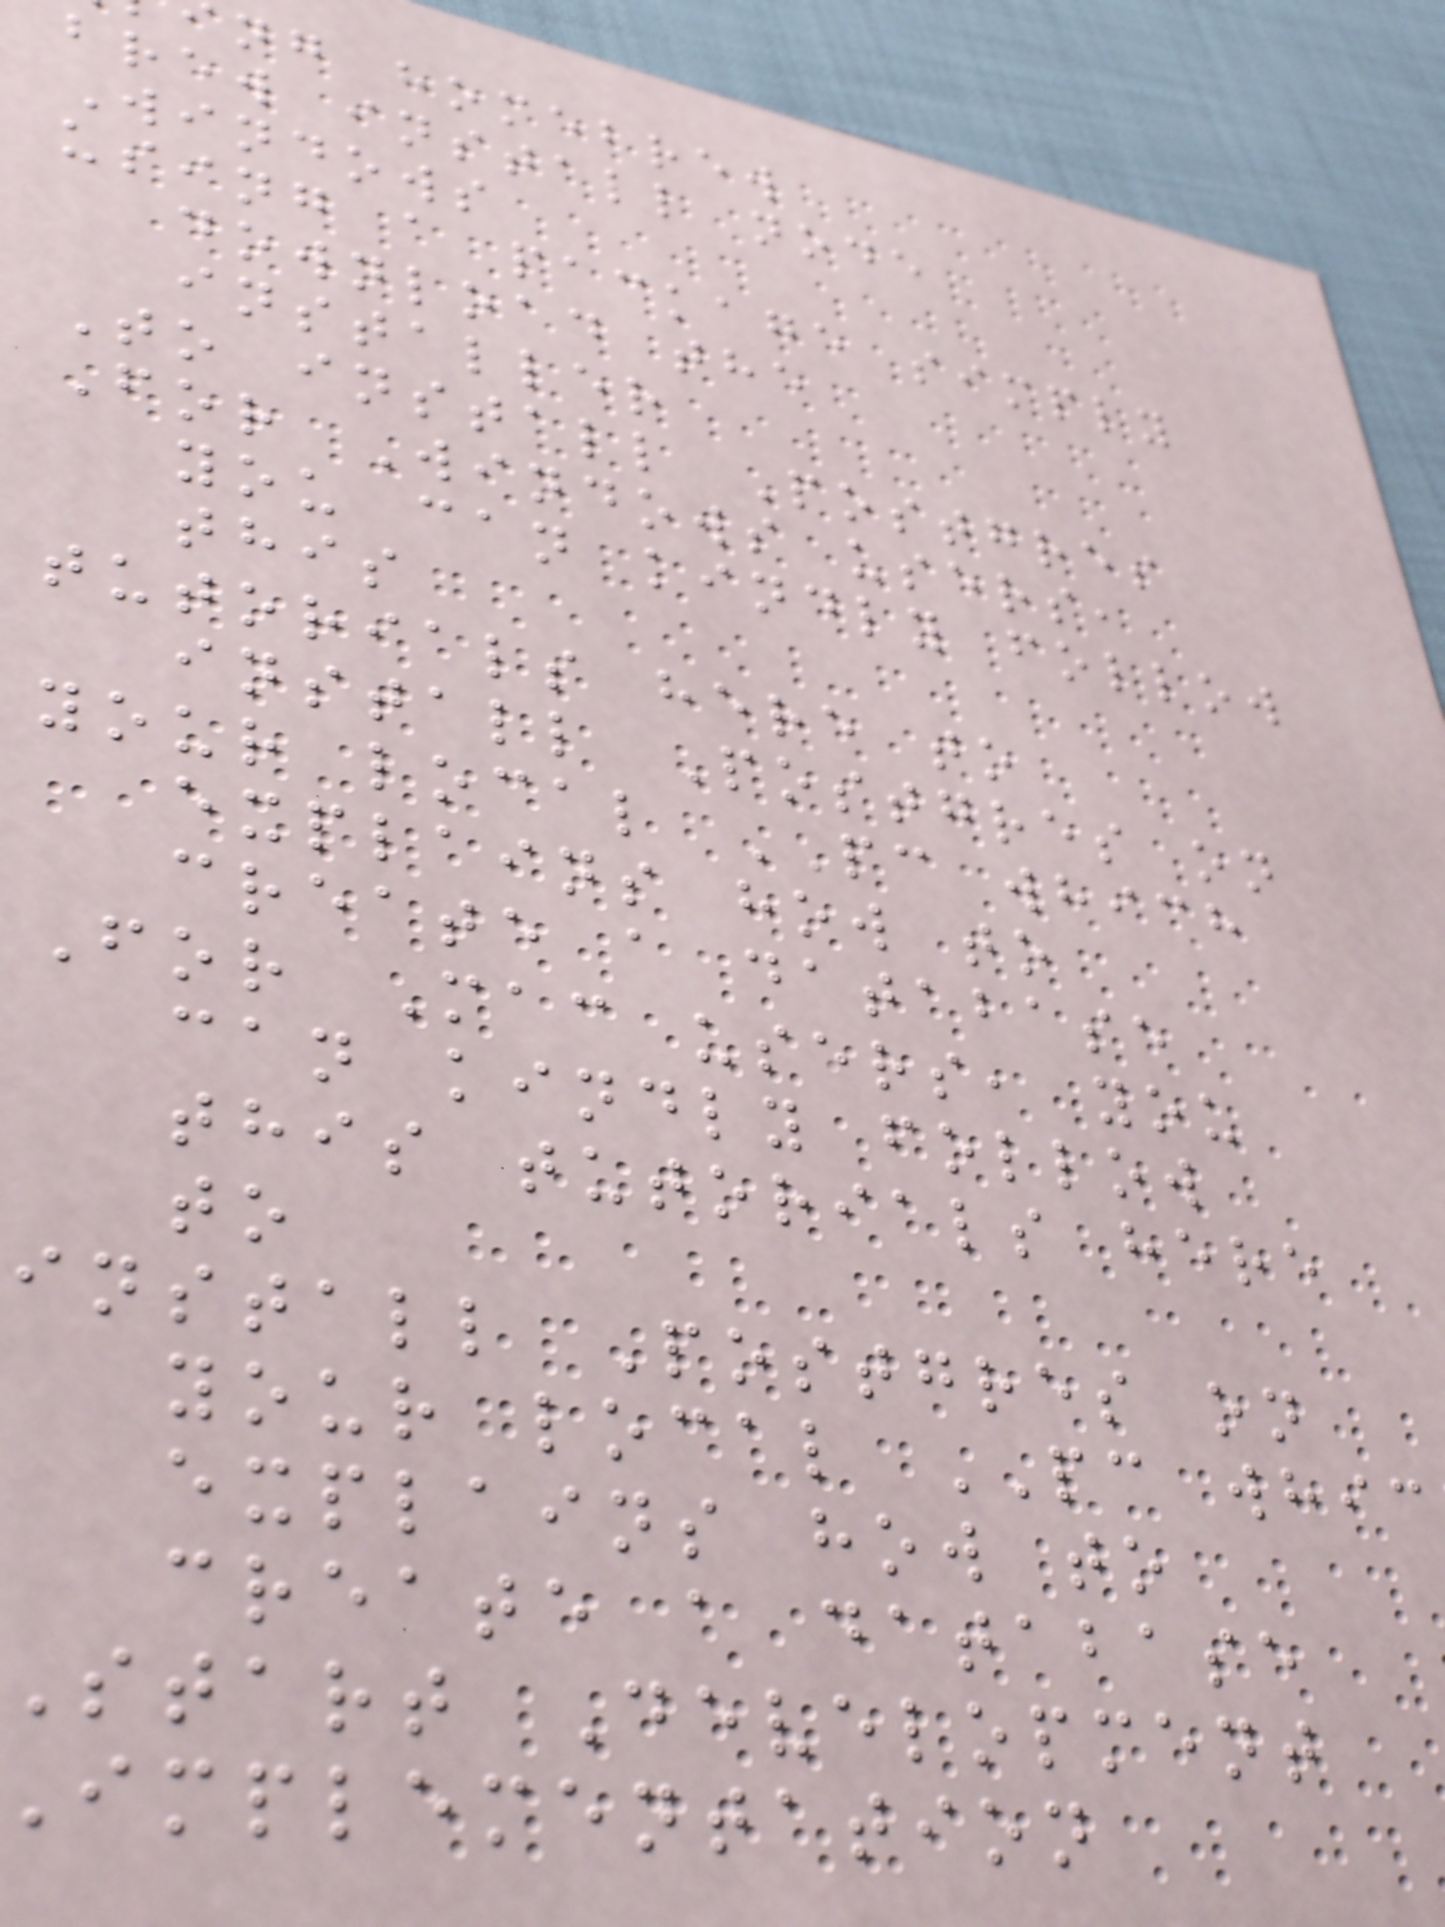ng homebrew
brew install node
Windows
using a package simply
download the
installer
To install Postgres
For Windows users,
you can kindly follow
this
tutorials here to
install Postgres on
your local PC which
explains how to
create a database
For Mac users, you
can kindly follow
this tutorials here
to
install Postgres on
your local PC whic
explains how to
create a database
start Development
implementation
